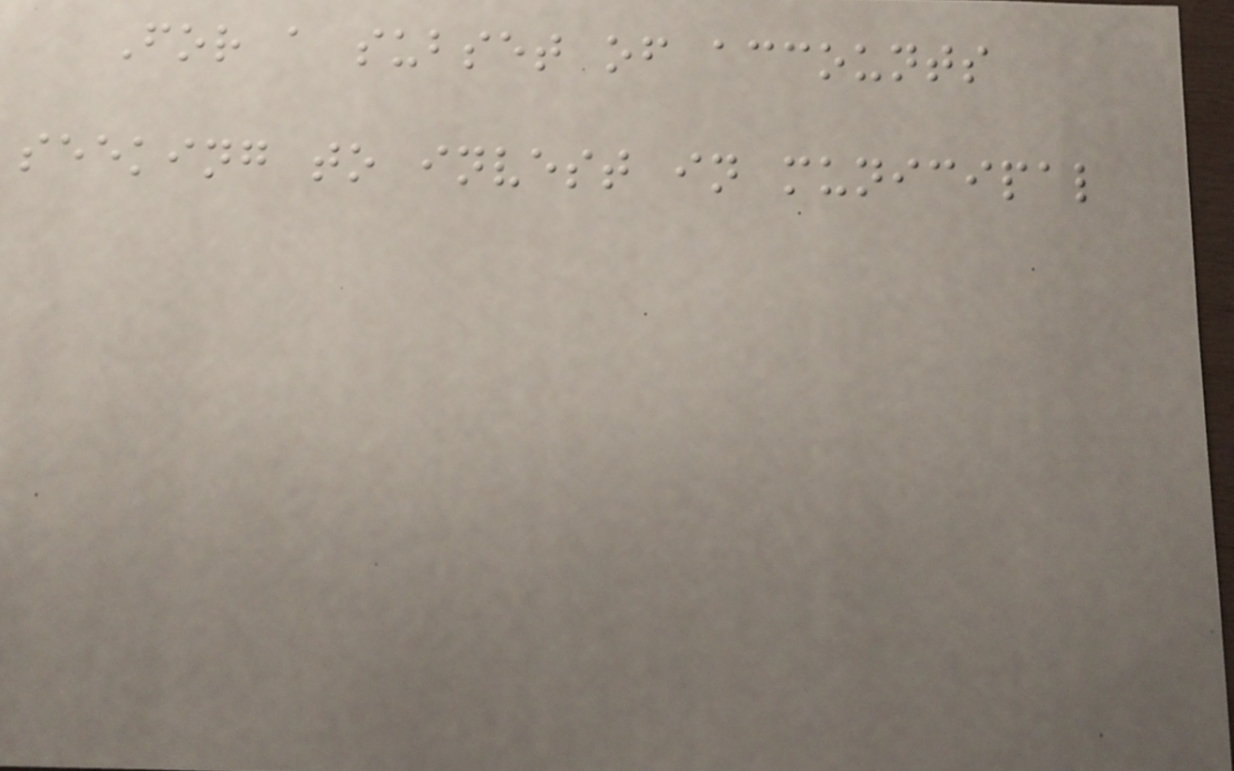For a subset of accounts
seeking to invest in municipal
